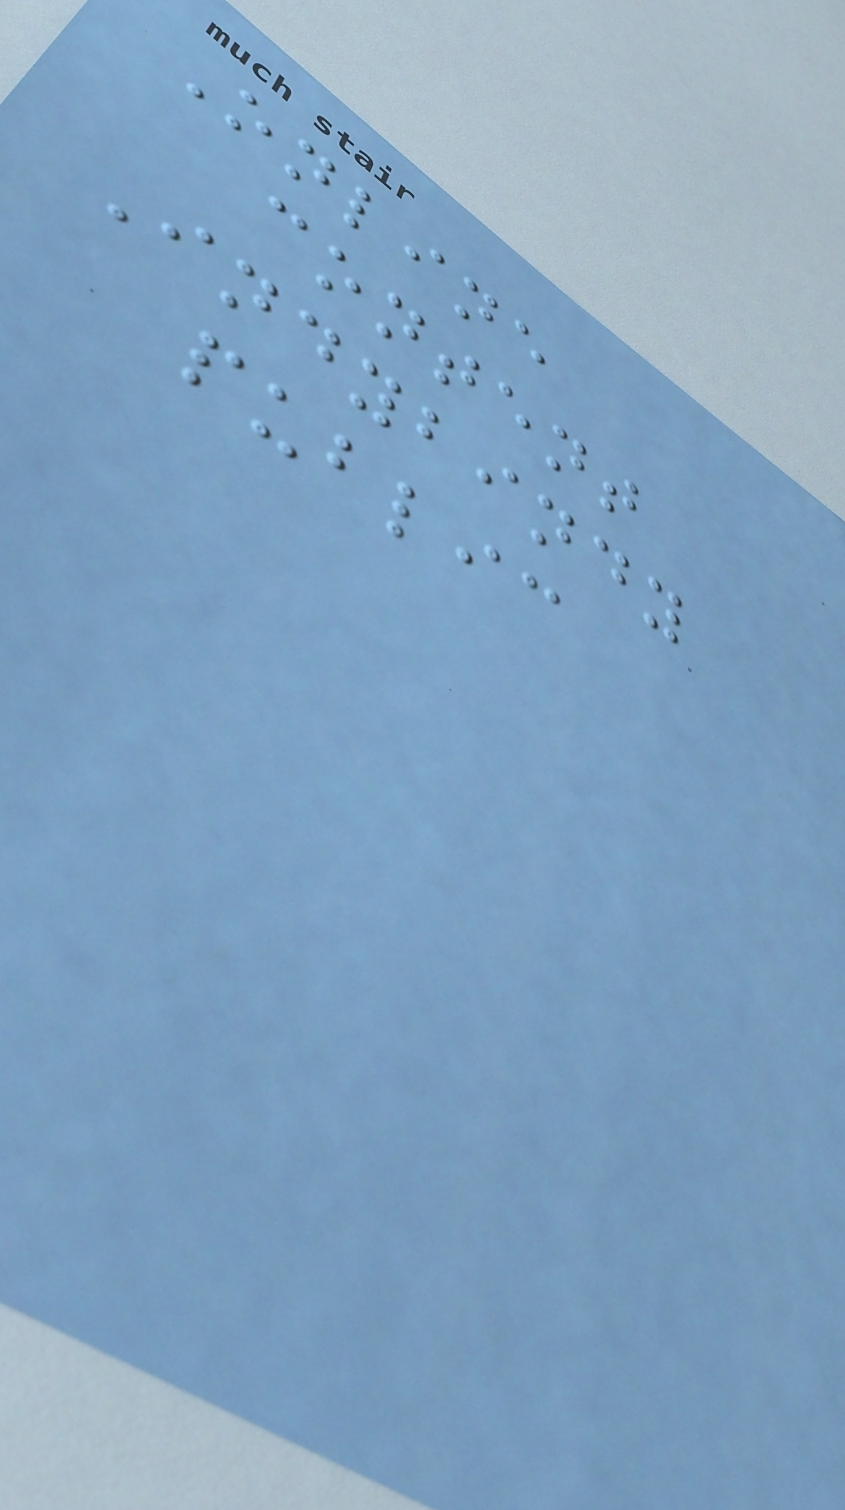Online
content
Indybindy
public
